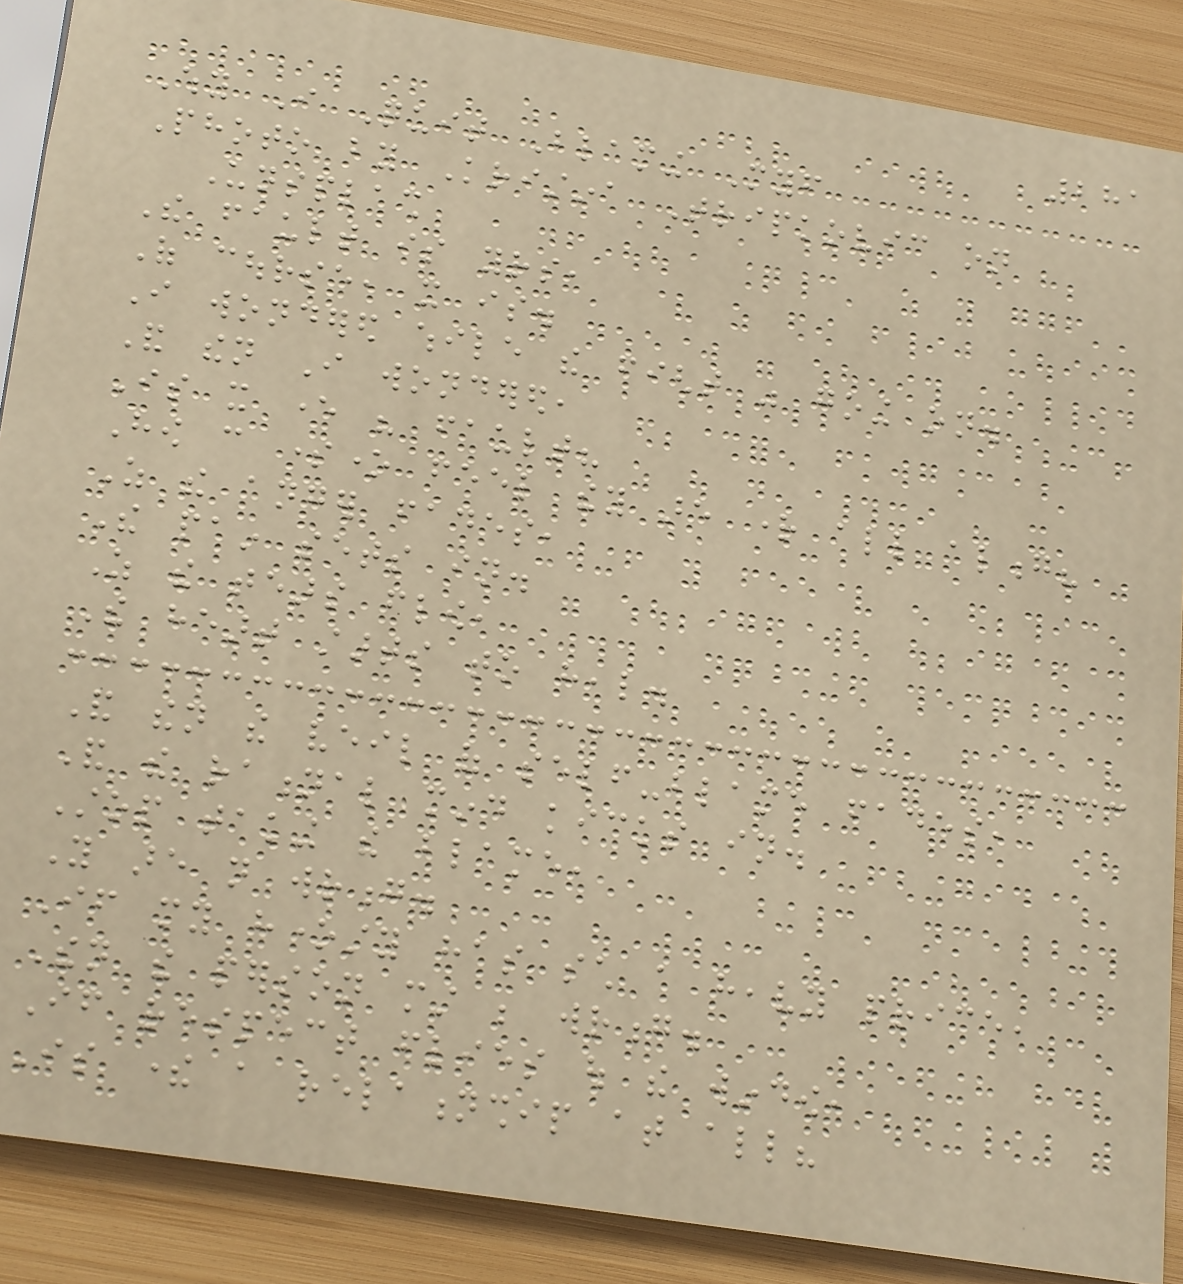281
Why I Quit Blaming Myself
Photo by Kristina Tripkovic on
Unsplash
The fault is yours,
Of course, it is.
I wondered while the fight was going on.
And then I wondered,
Is it ever his fault?
How can someone feel they are right all along?
As the anger fades,
The pain sets in.
As the tears flow,
The heart starts to heal.
And then the veil of self-blame fades,
And the rational mind kicks in.
Stop taking the blame,
You are not wrong.
If my honesty has such a heavy price,
Then the person must be wrong.
If respect flies out the window,
Is there a relationship at all?
